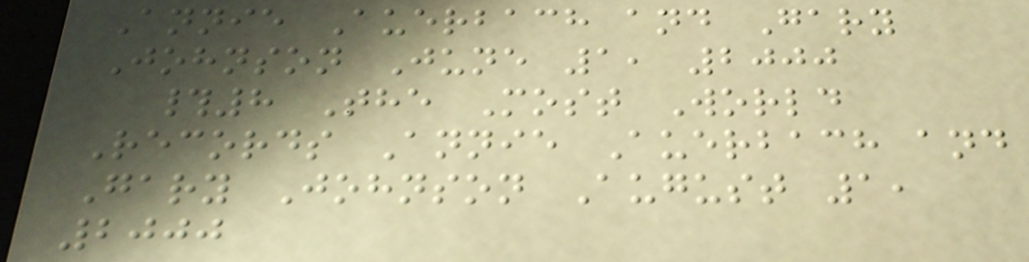Annie Auerbach and Gary
Johnson June 1, 2000
#8 The Most World
Records Annie Auerbach and
Gary Johnson August 1,
2000
